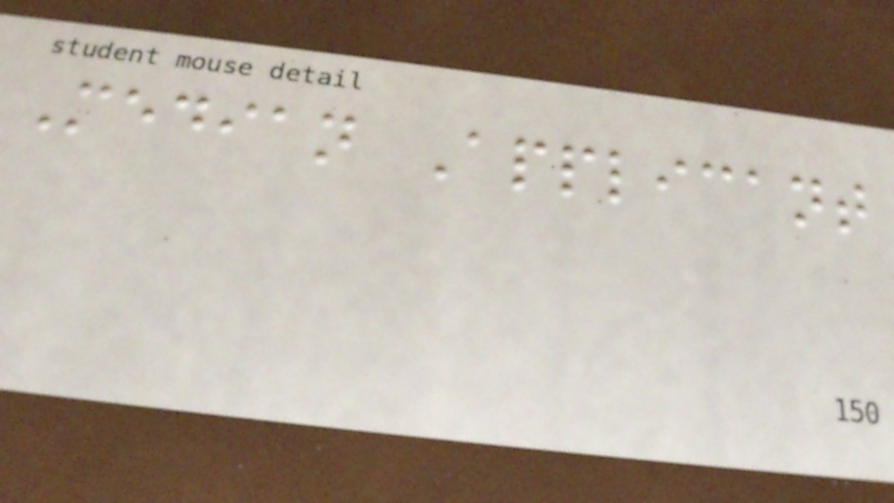Median Applicant
